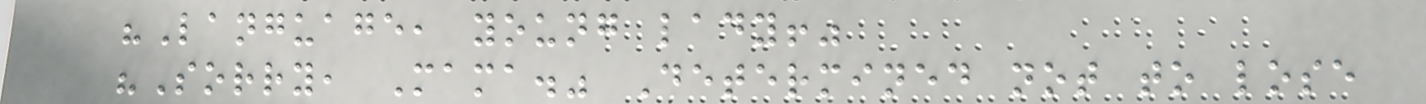"Language, young lady!"
"Sorry, Mama." Determined not to lose
